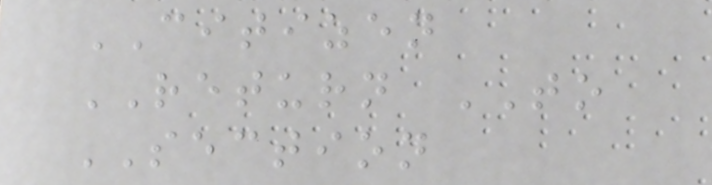CITIZEN
RETURN TO
SECTION
